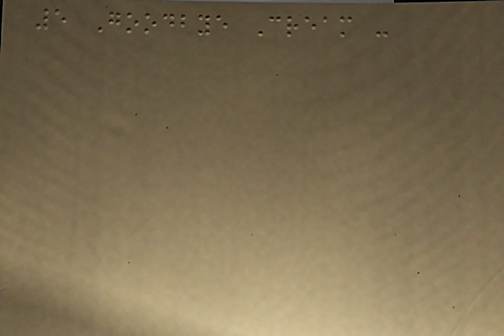5 Goodbye Cream -
